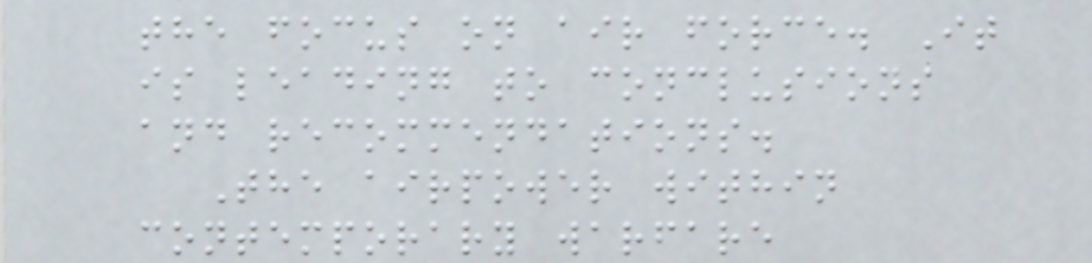the focus on air force. It
is leading to conclusions
and recommendations.
The airpower within
contemporary warfare
